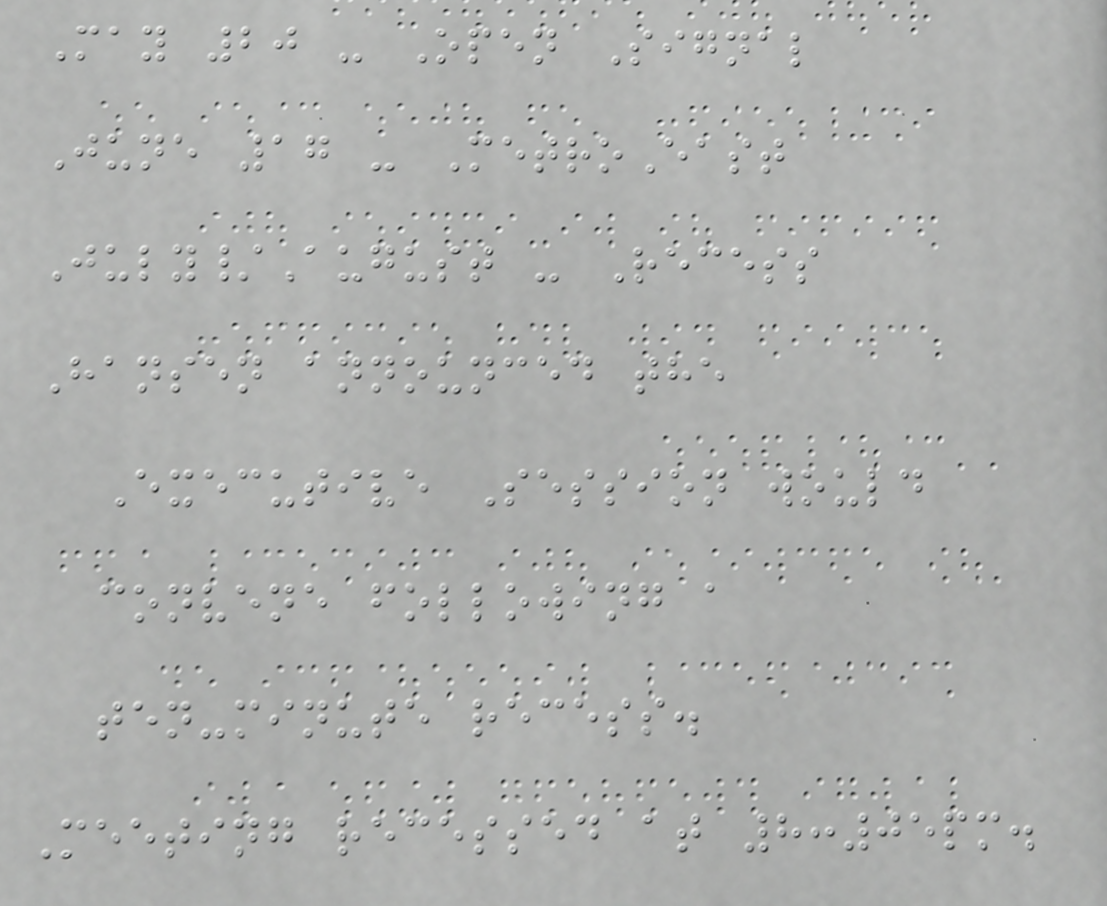May 20 - Open Signal
June 17 - MetroEast
July/August - Recess
Hansen announced the
Executive Session would
convene following a
ten-minute recess.
Meeting recessed at 8:05pm.
